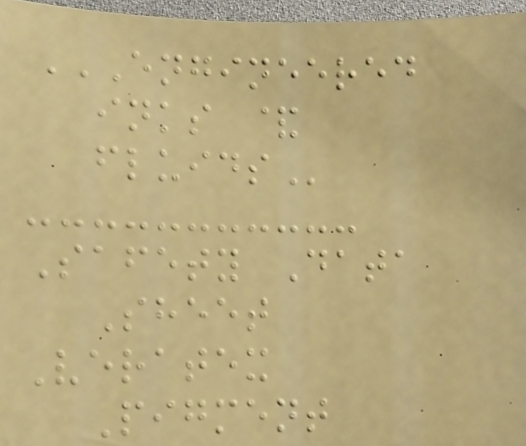ENGINEERED
INKS &
FLUIDS
Safety Data
Sheet
Veratex
Pigment
